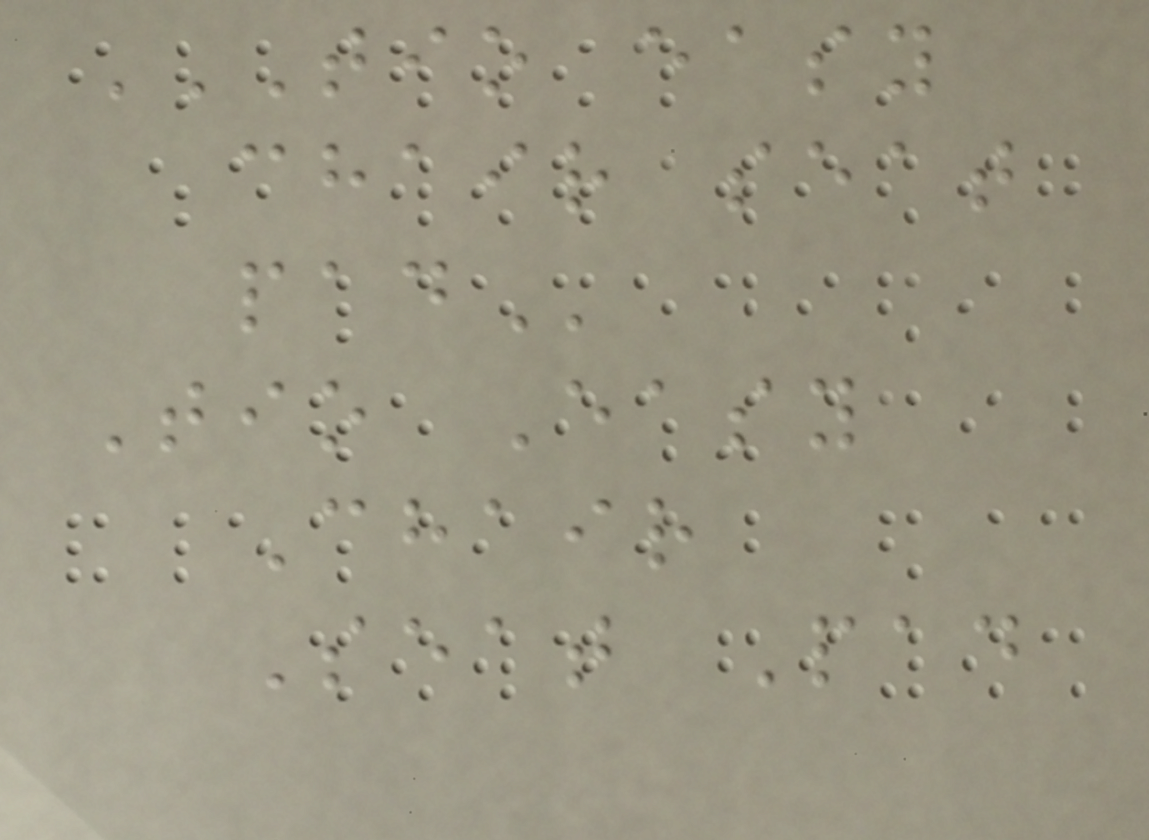TIO EASY
CHAIR SEAT
PAD
Tio Easy
Chair
Seat Pad
